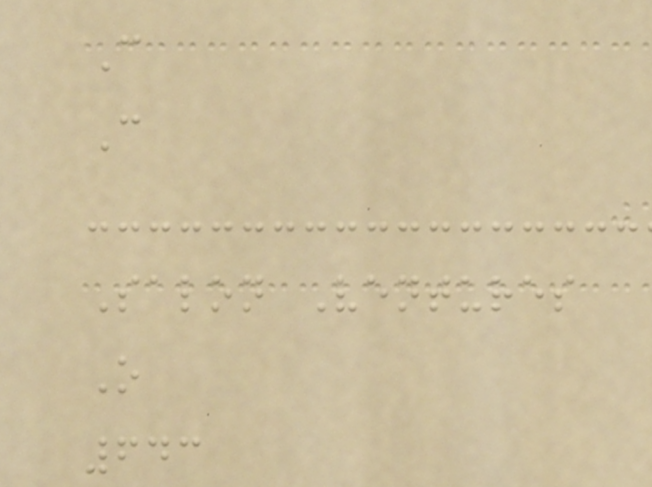C
C
Salon Ventures
O
643
